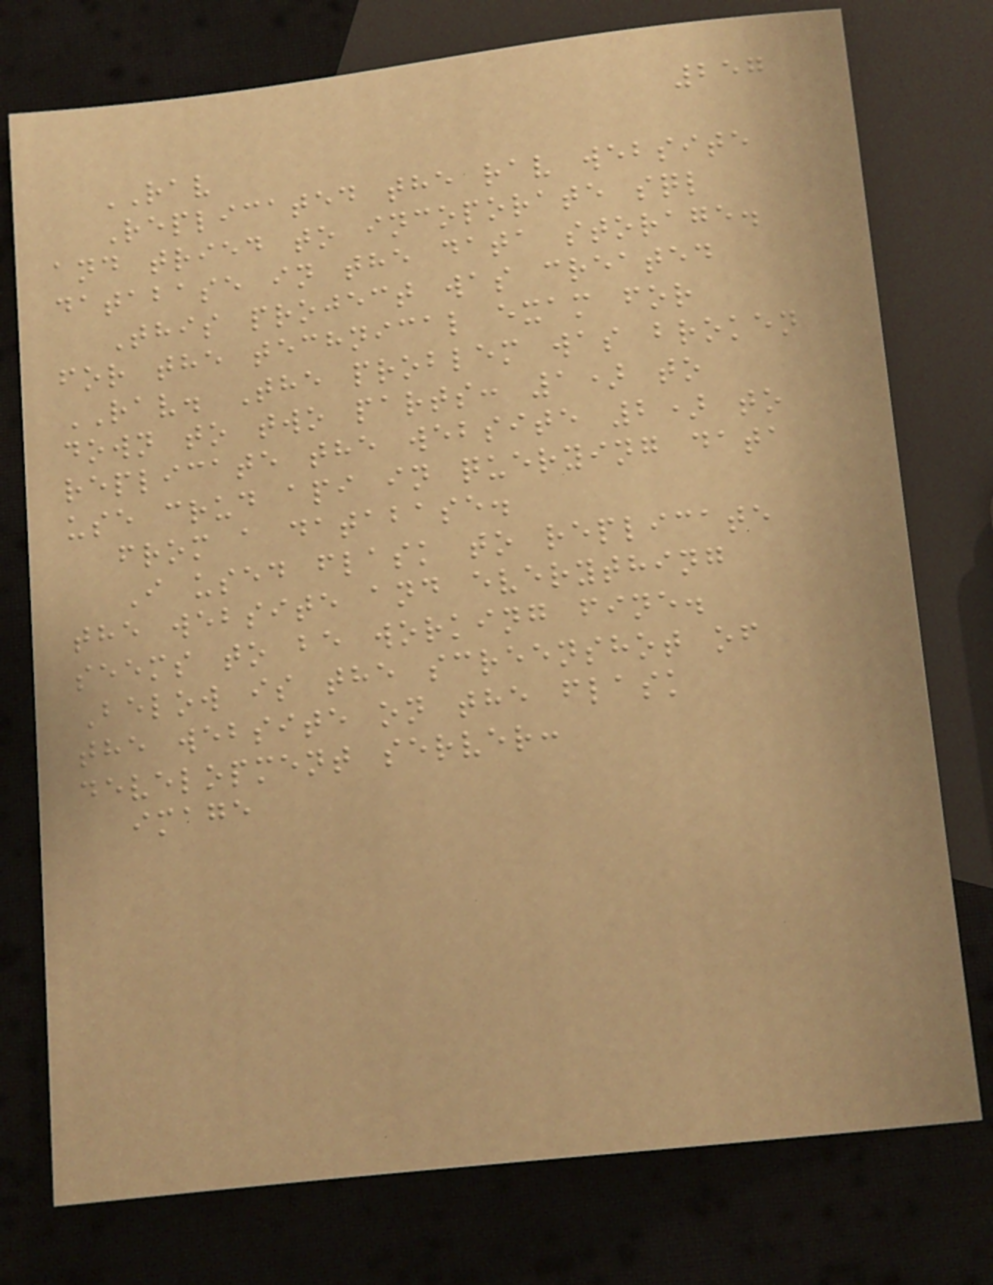257
RAV
Replicated the rav website
and tried to incoporate sql
database in the data storage.
This project was created
for the technical exam for
RAV. The problem was broken
down to two parts: 1) to
replicate the website 2) to
use crud api in querying data
from a database.
I used flask to replicate
the website and everything
seems to be working fine.
Below is the screenshot of
the website on the flask
development server:
image
